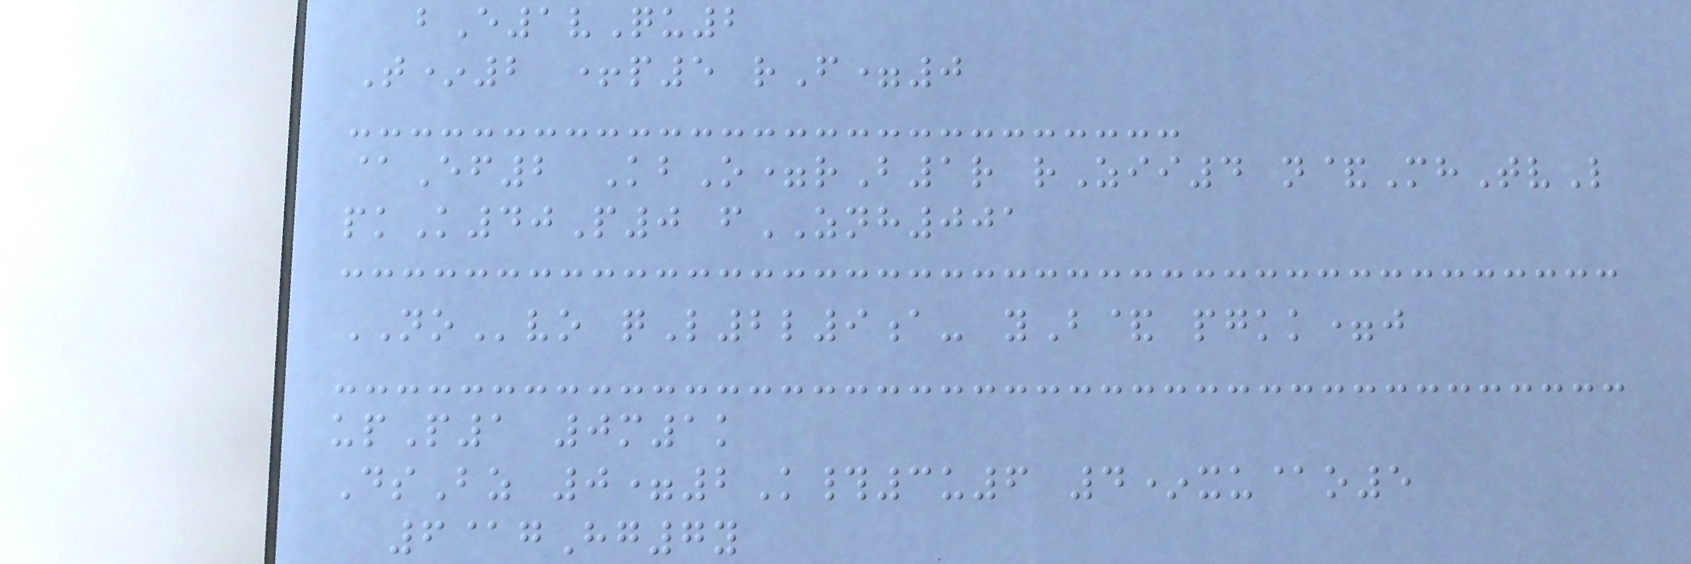bE1vQu2
T*2 +p5 rF=0
@Ef2 KbO=rB1r rZii4 n&MhTvL
pkK40P0 fZNH001
NOvo qL2l9a- yB& pgkk=j
upP1 0m1k
DsBz 0=2K#3u6 4*xu@o5
6@gHg7y
